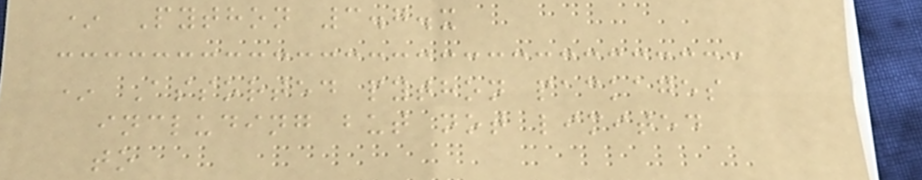* Python 3.7.x
* Assorted python packages
including but not limited
to
